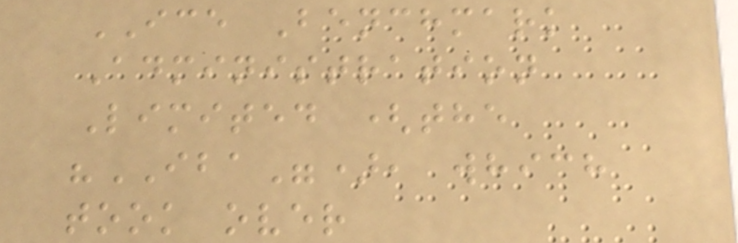ICE Benchmark
Administration
Limited (the
"IBA"), which
took over
